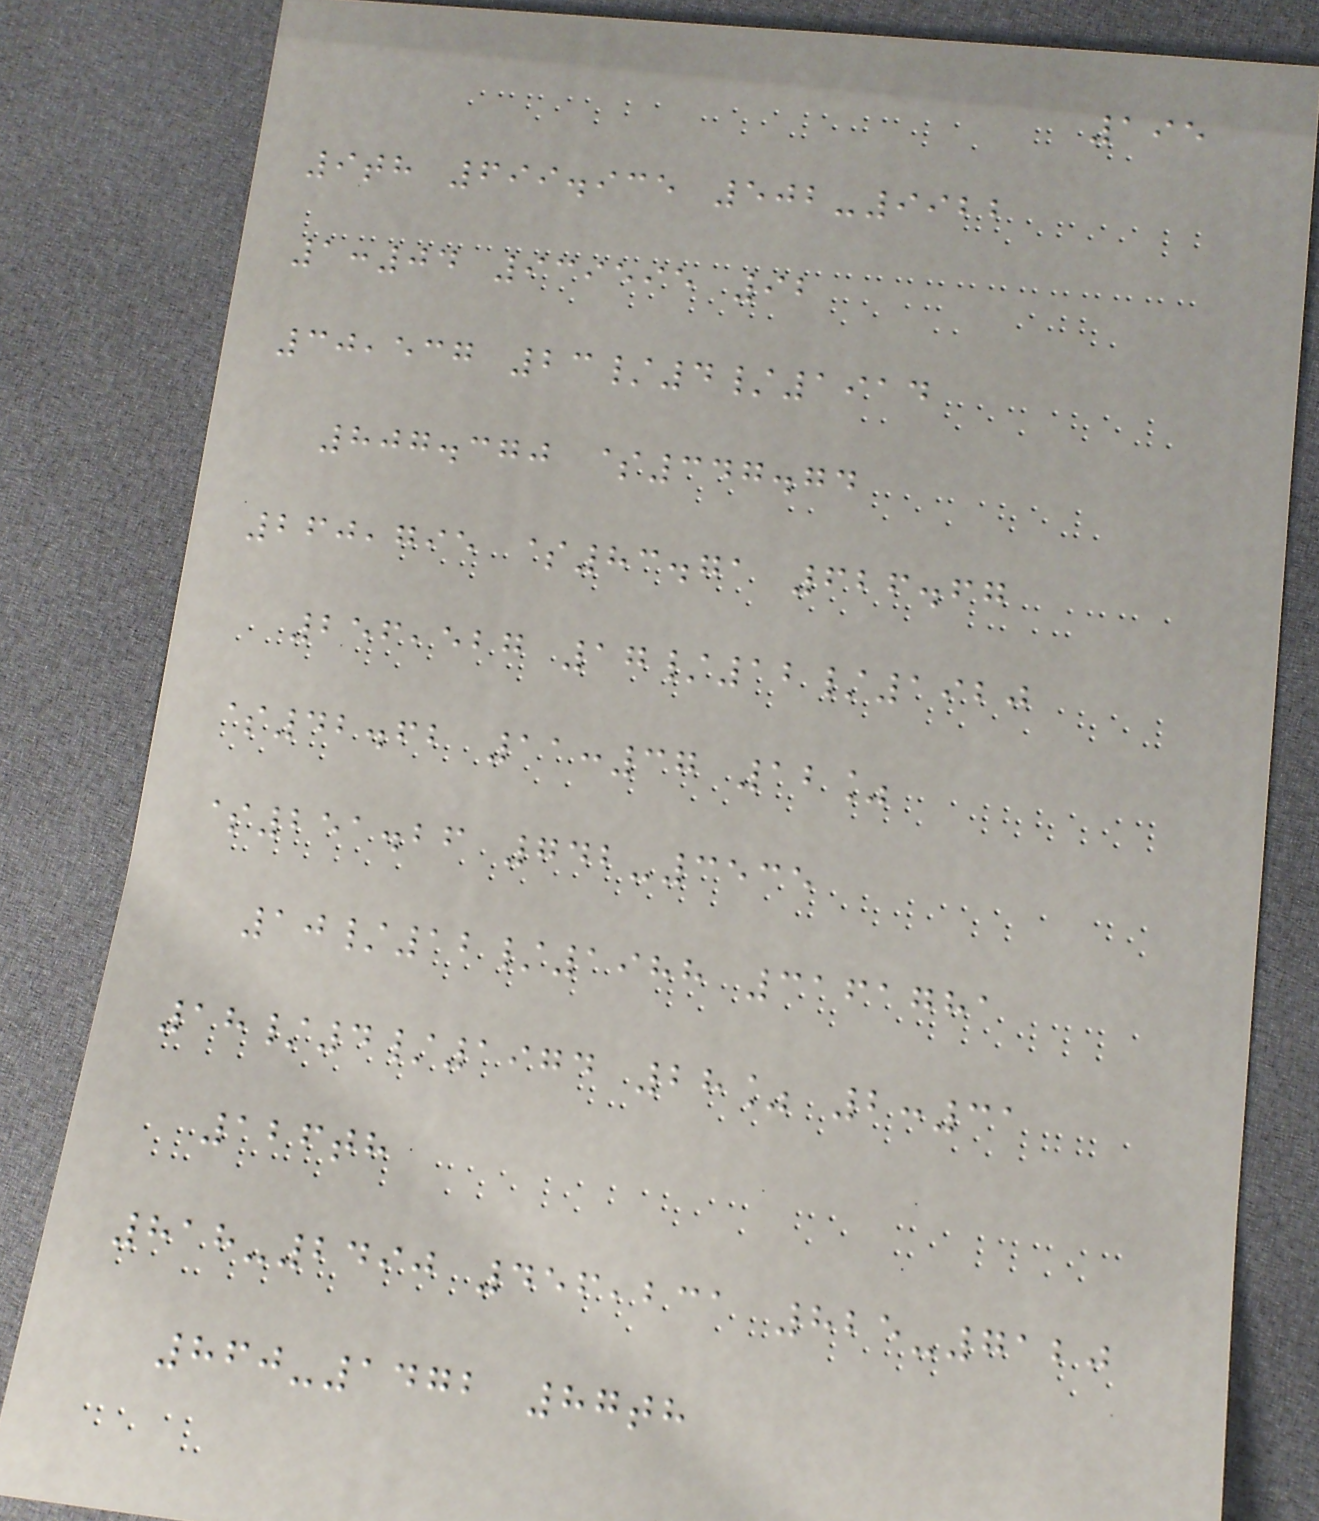195
9th 699.935 502-9922
1:04 939595 92
30,537 23/4/1914
807.370 $347.74
260,795 $83.71 626.67
256,527 17/12/1920
$42.62 11:37 12%
$251.26 742-3535
10/12/1988 3161781
18/4/1974 28% 2:31
126th
818-2490 456,231 825-7120
860-1472 87th
